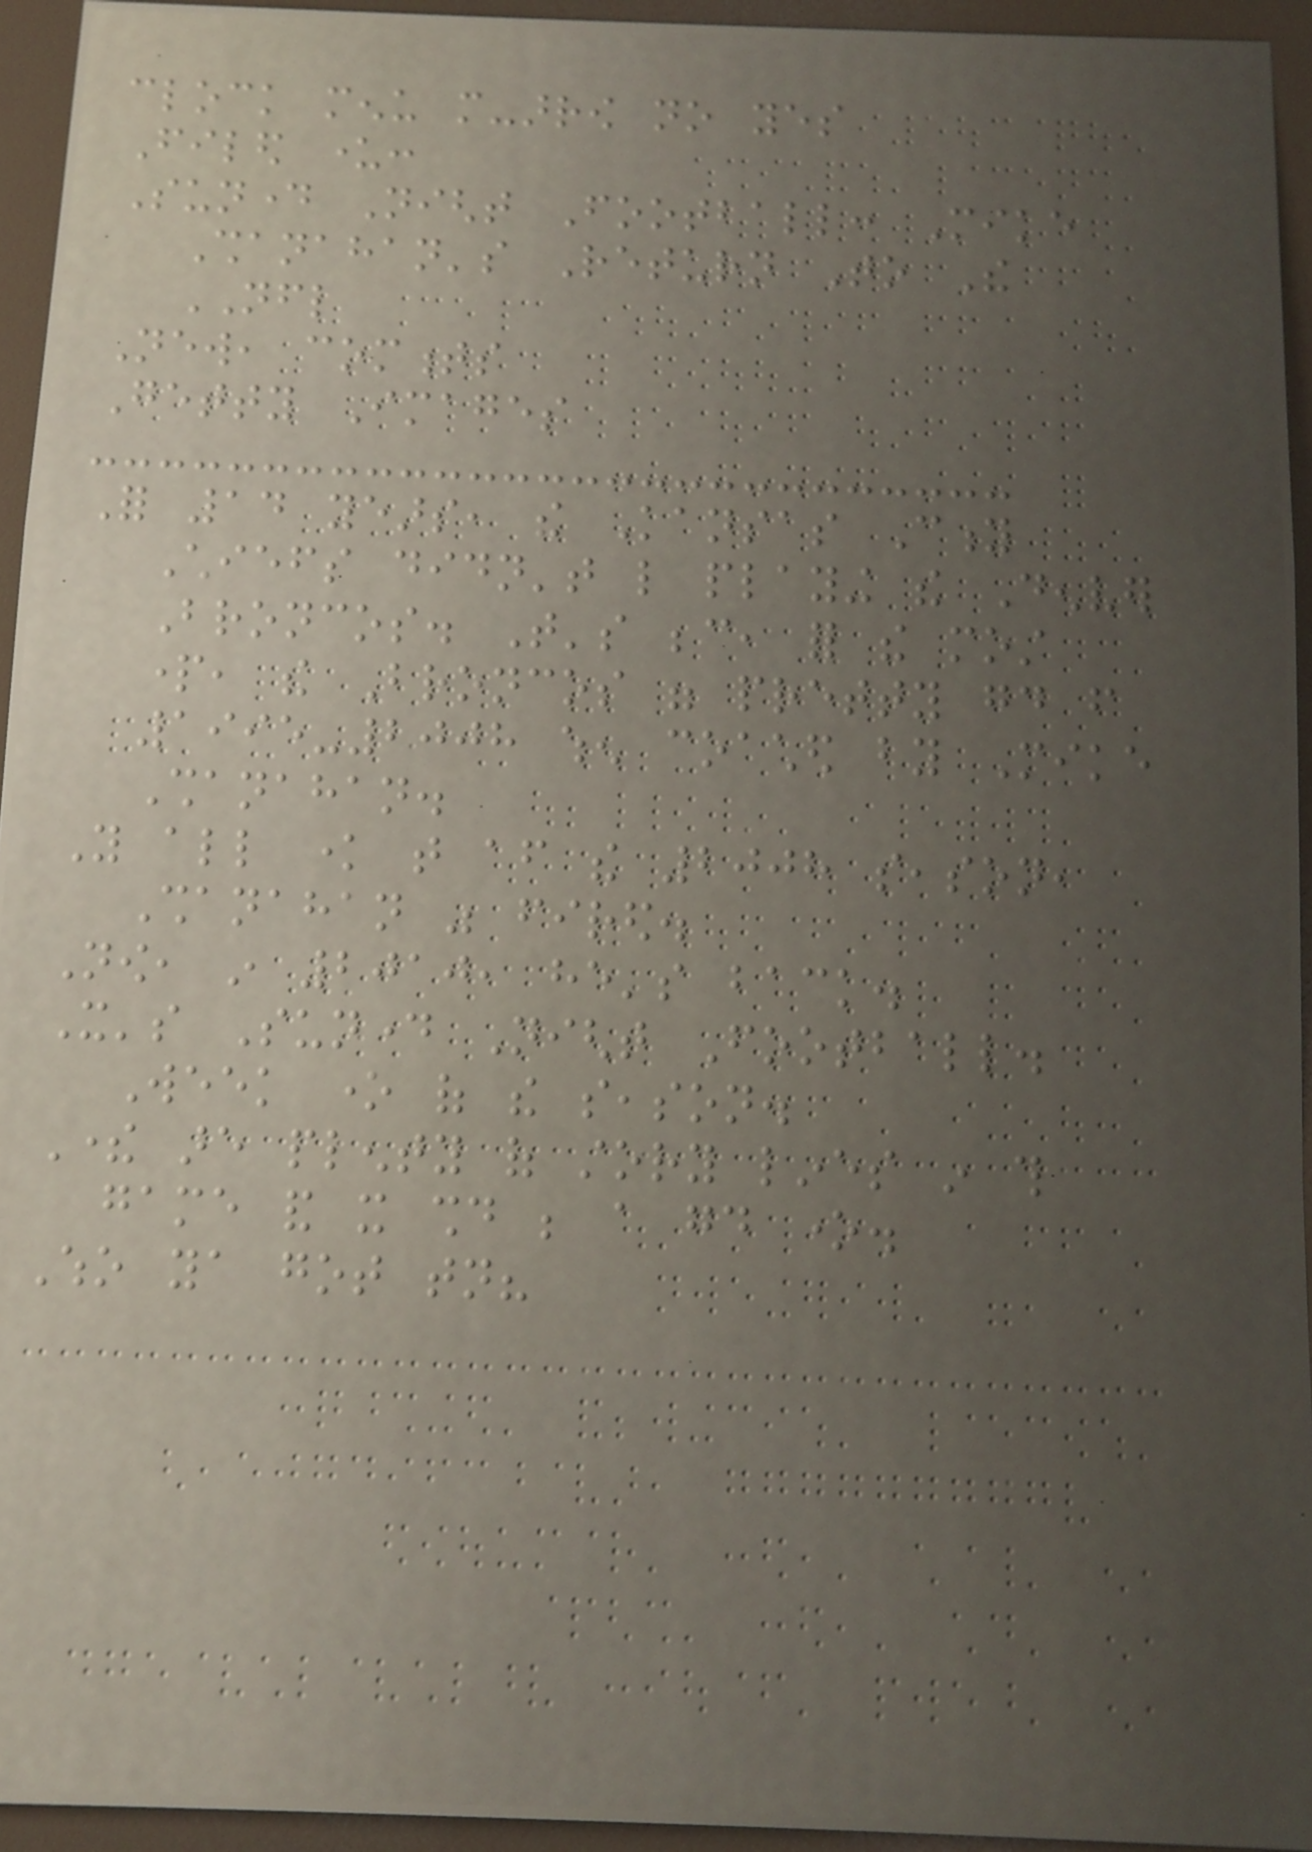clock menu more-arrow no yes
Filed under:
Sunday Night Football: Mike
Shanahan's Return To The
NFL
New, comments
Getty Images
For 14 years, the Kansas City
Chiefs didn't like playing the Denver
Broncos. That's because, for the most
part, the Broncos were pretty good from
1995-2008 when coached by Mike
Shanahan.
You all know that after the 2008 season,
Shanahan was fired.
Now, in 2010, he's back.
It's Sunday Night Football.
Week one of the season.
There are plenty of story lines in this
game and it should be a good one.
Who ya got tonight?
